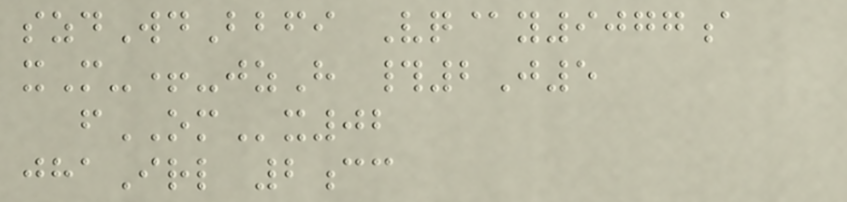szdWdBbfi Vq@y9077a
xM-+-jzH #2J5
fOMx02
jhaIrl 2cc
